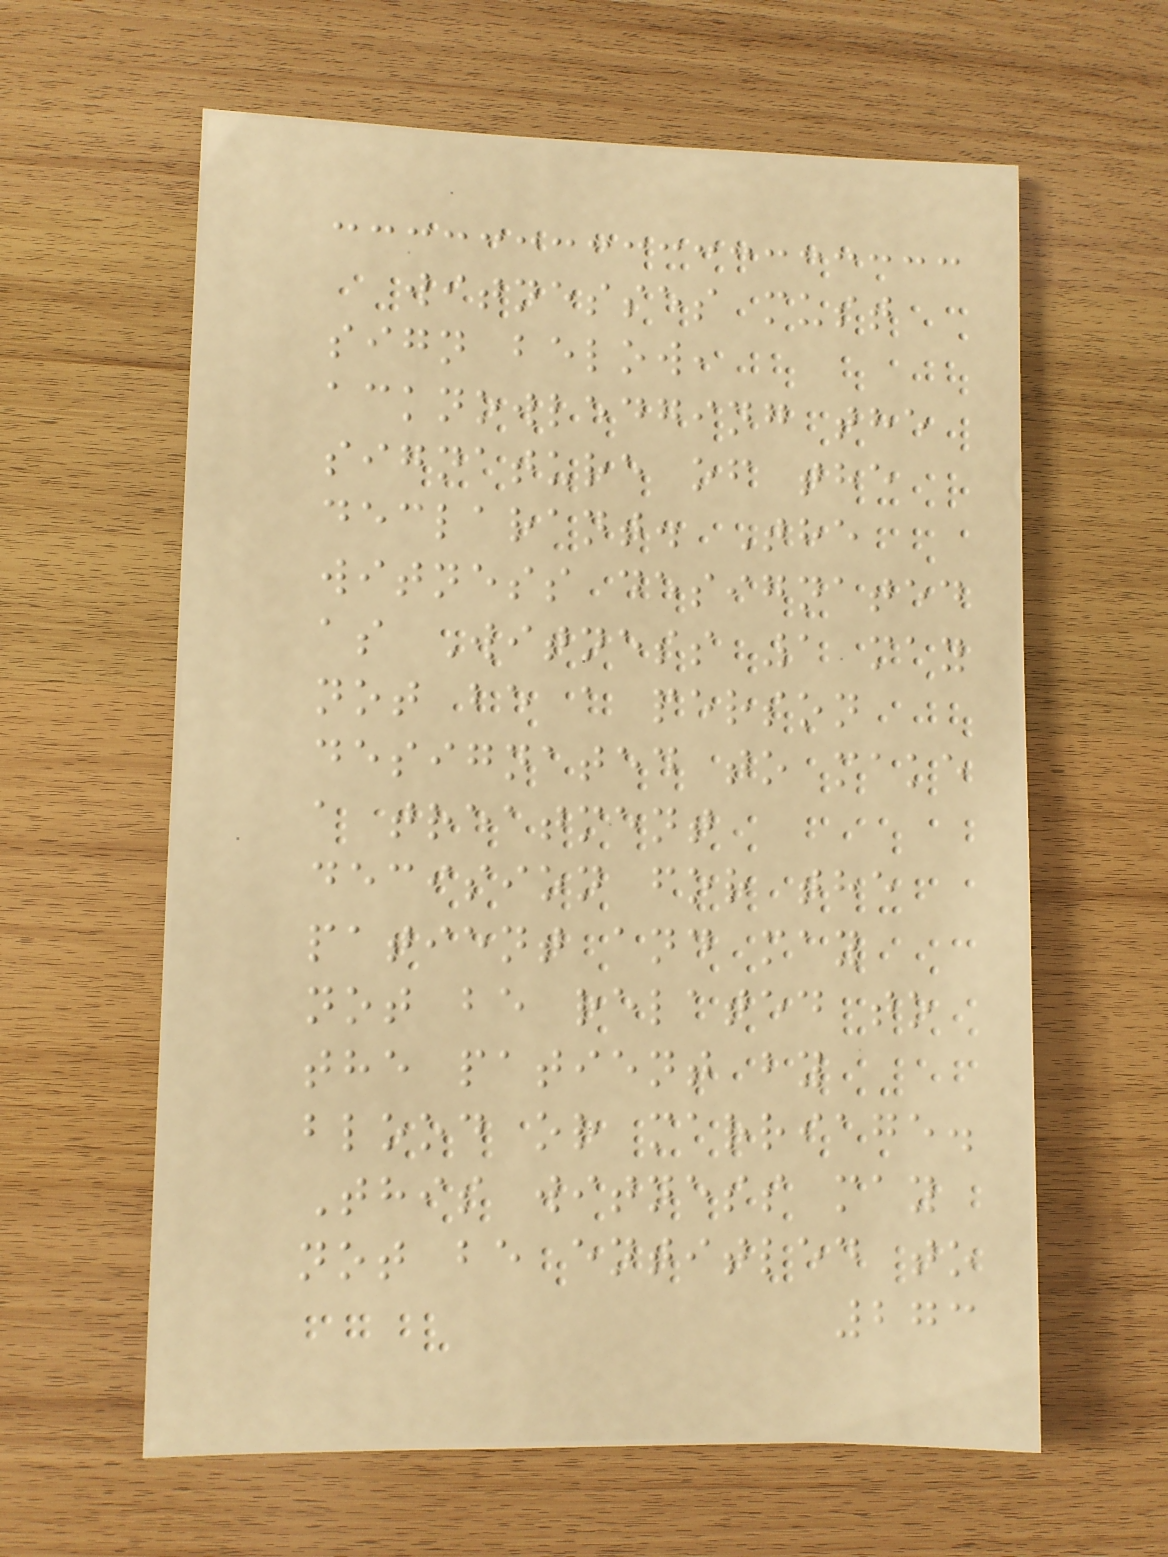witnesses must
sign below,
acknowledging the
signature of the
declarant. The
witness designated
as Witness 1 may
not be a person
designated to make
a treatment
decision for the
patient and may
not be related to
the patient by
blood or marriage.
This witness may
not be entitled to
273
